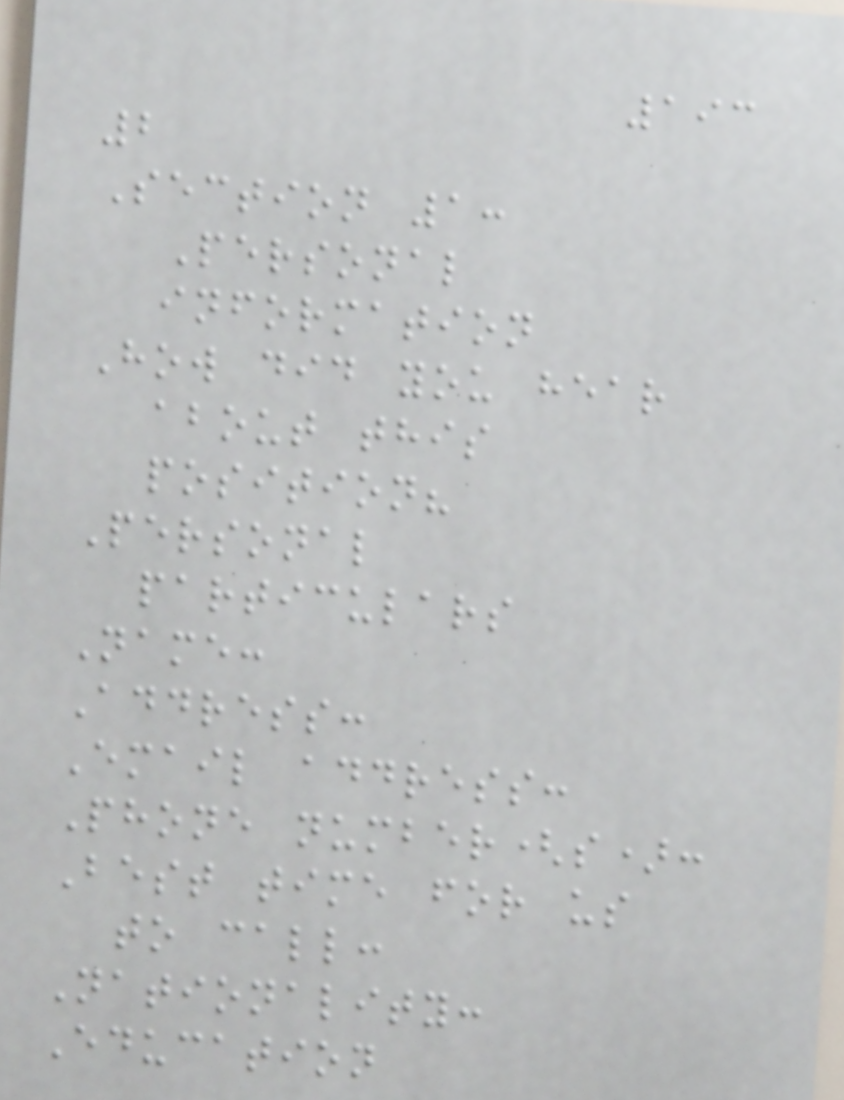193
2
Section 1:
Personal
information
How did you hear
about this
position?
Personal
particulars
Name:
Address:
Email address:
Phone number(s):
Best time for us
to call:
Nationality:
Education
